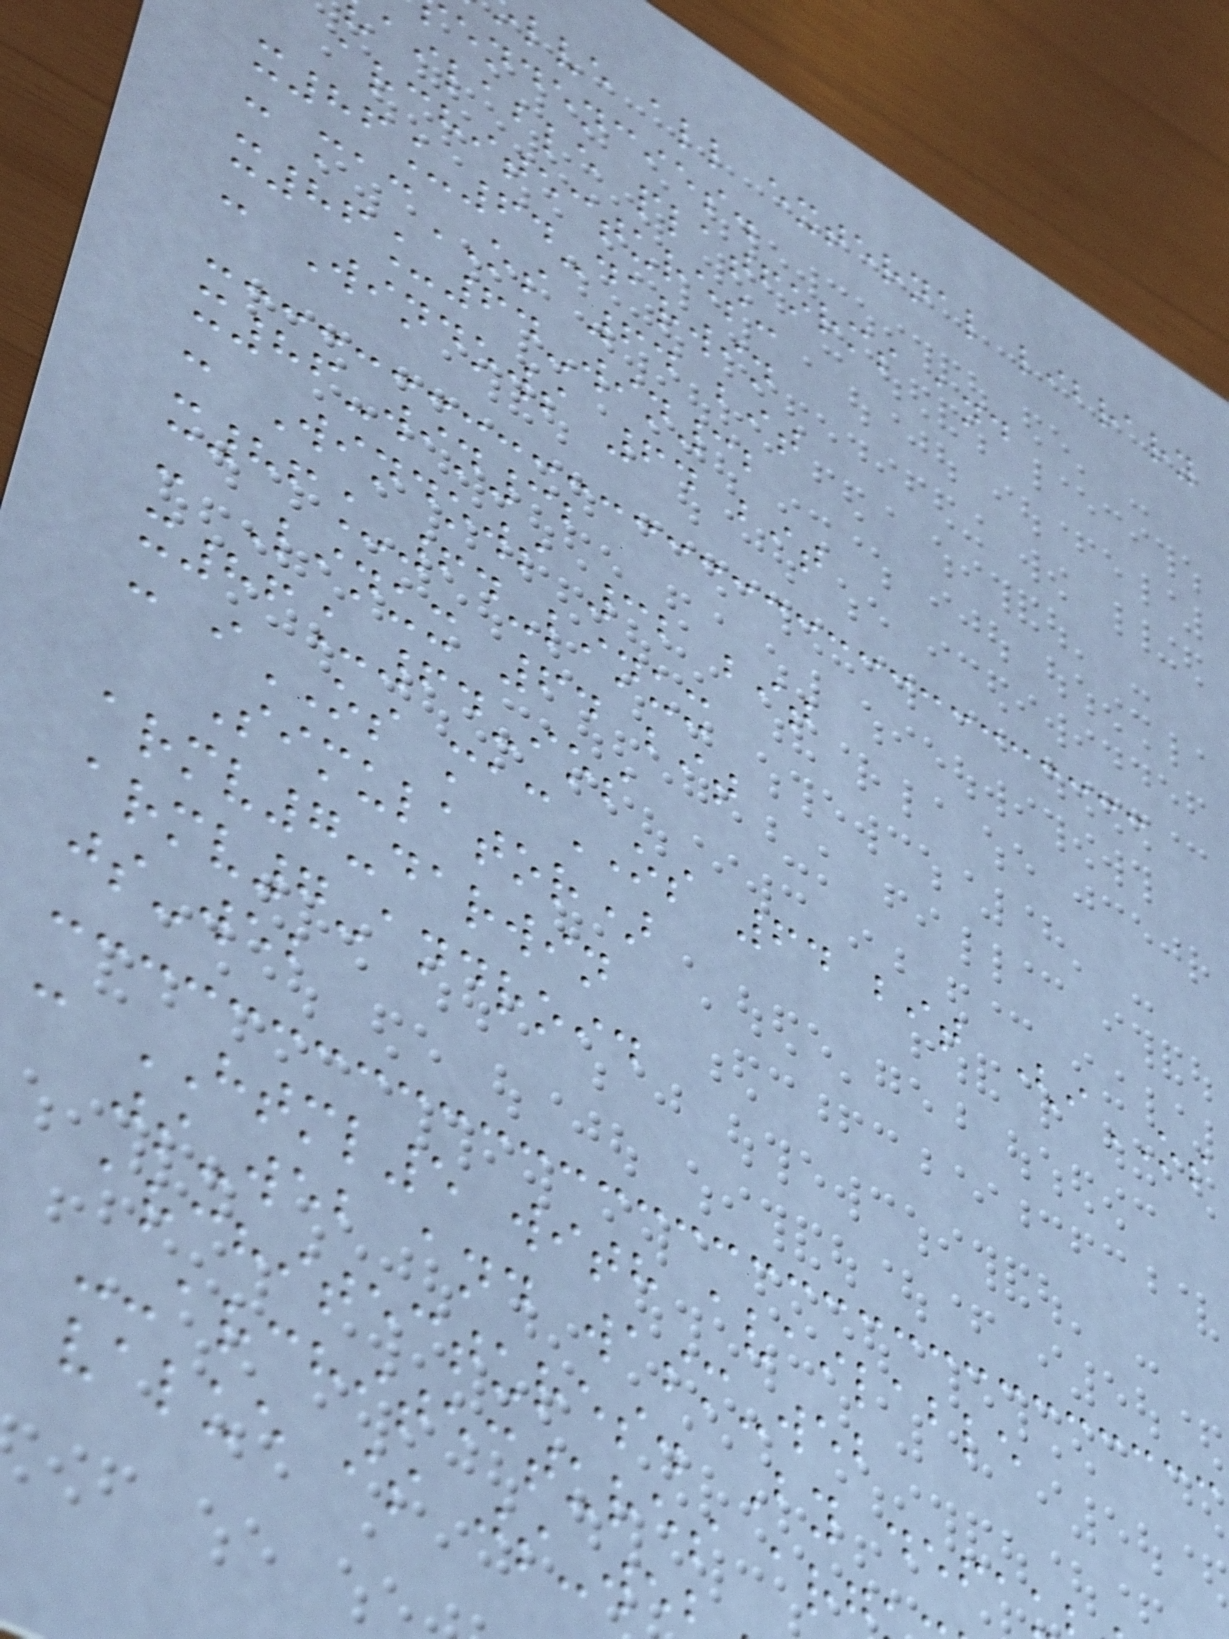lve all external library
endencies.
ailable platforms and
architectures:
x86_64-darwin
: macOS 64 bit
x86_64-win32
: Windows 64 bit
x86-win32
: Windows 32 bit
x86_64-linux
: Linux 64 bit
x86_64-ios
: iOS macOS 64 bit (iOS
Simulator)
armv7-darwin
armv7-android
js-web
: HTML5 with available
js-web and wasm-web
architectures. By defa
--architectures arg
value is js-we
